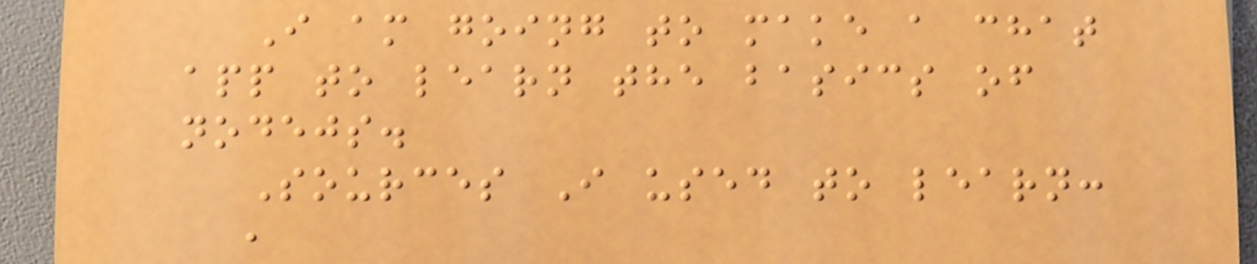I am going to make a chat
app to learn the basics of
nodejs.
Sources I used to learn:
,
